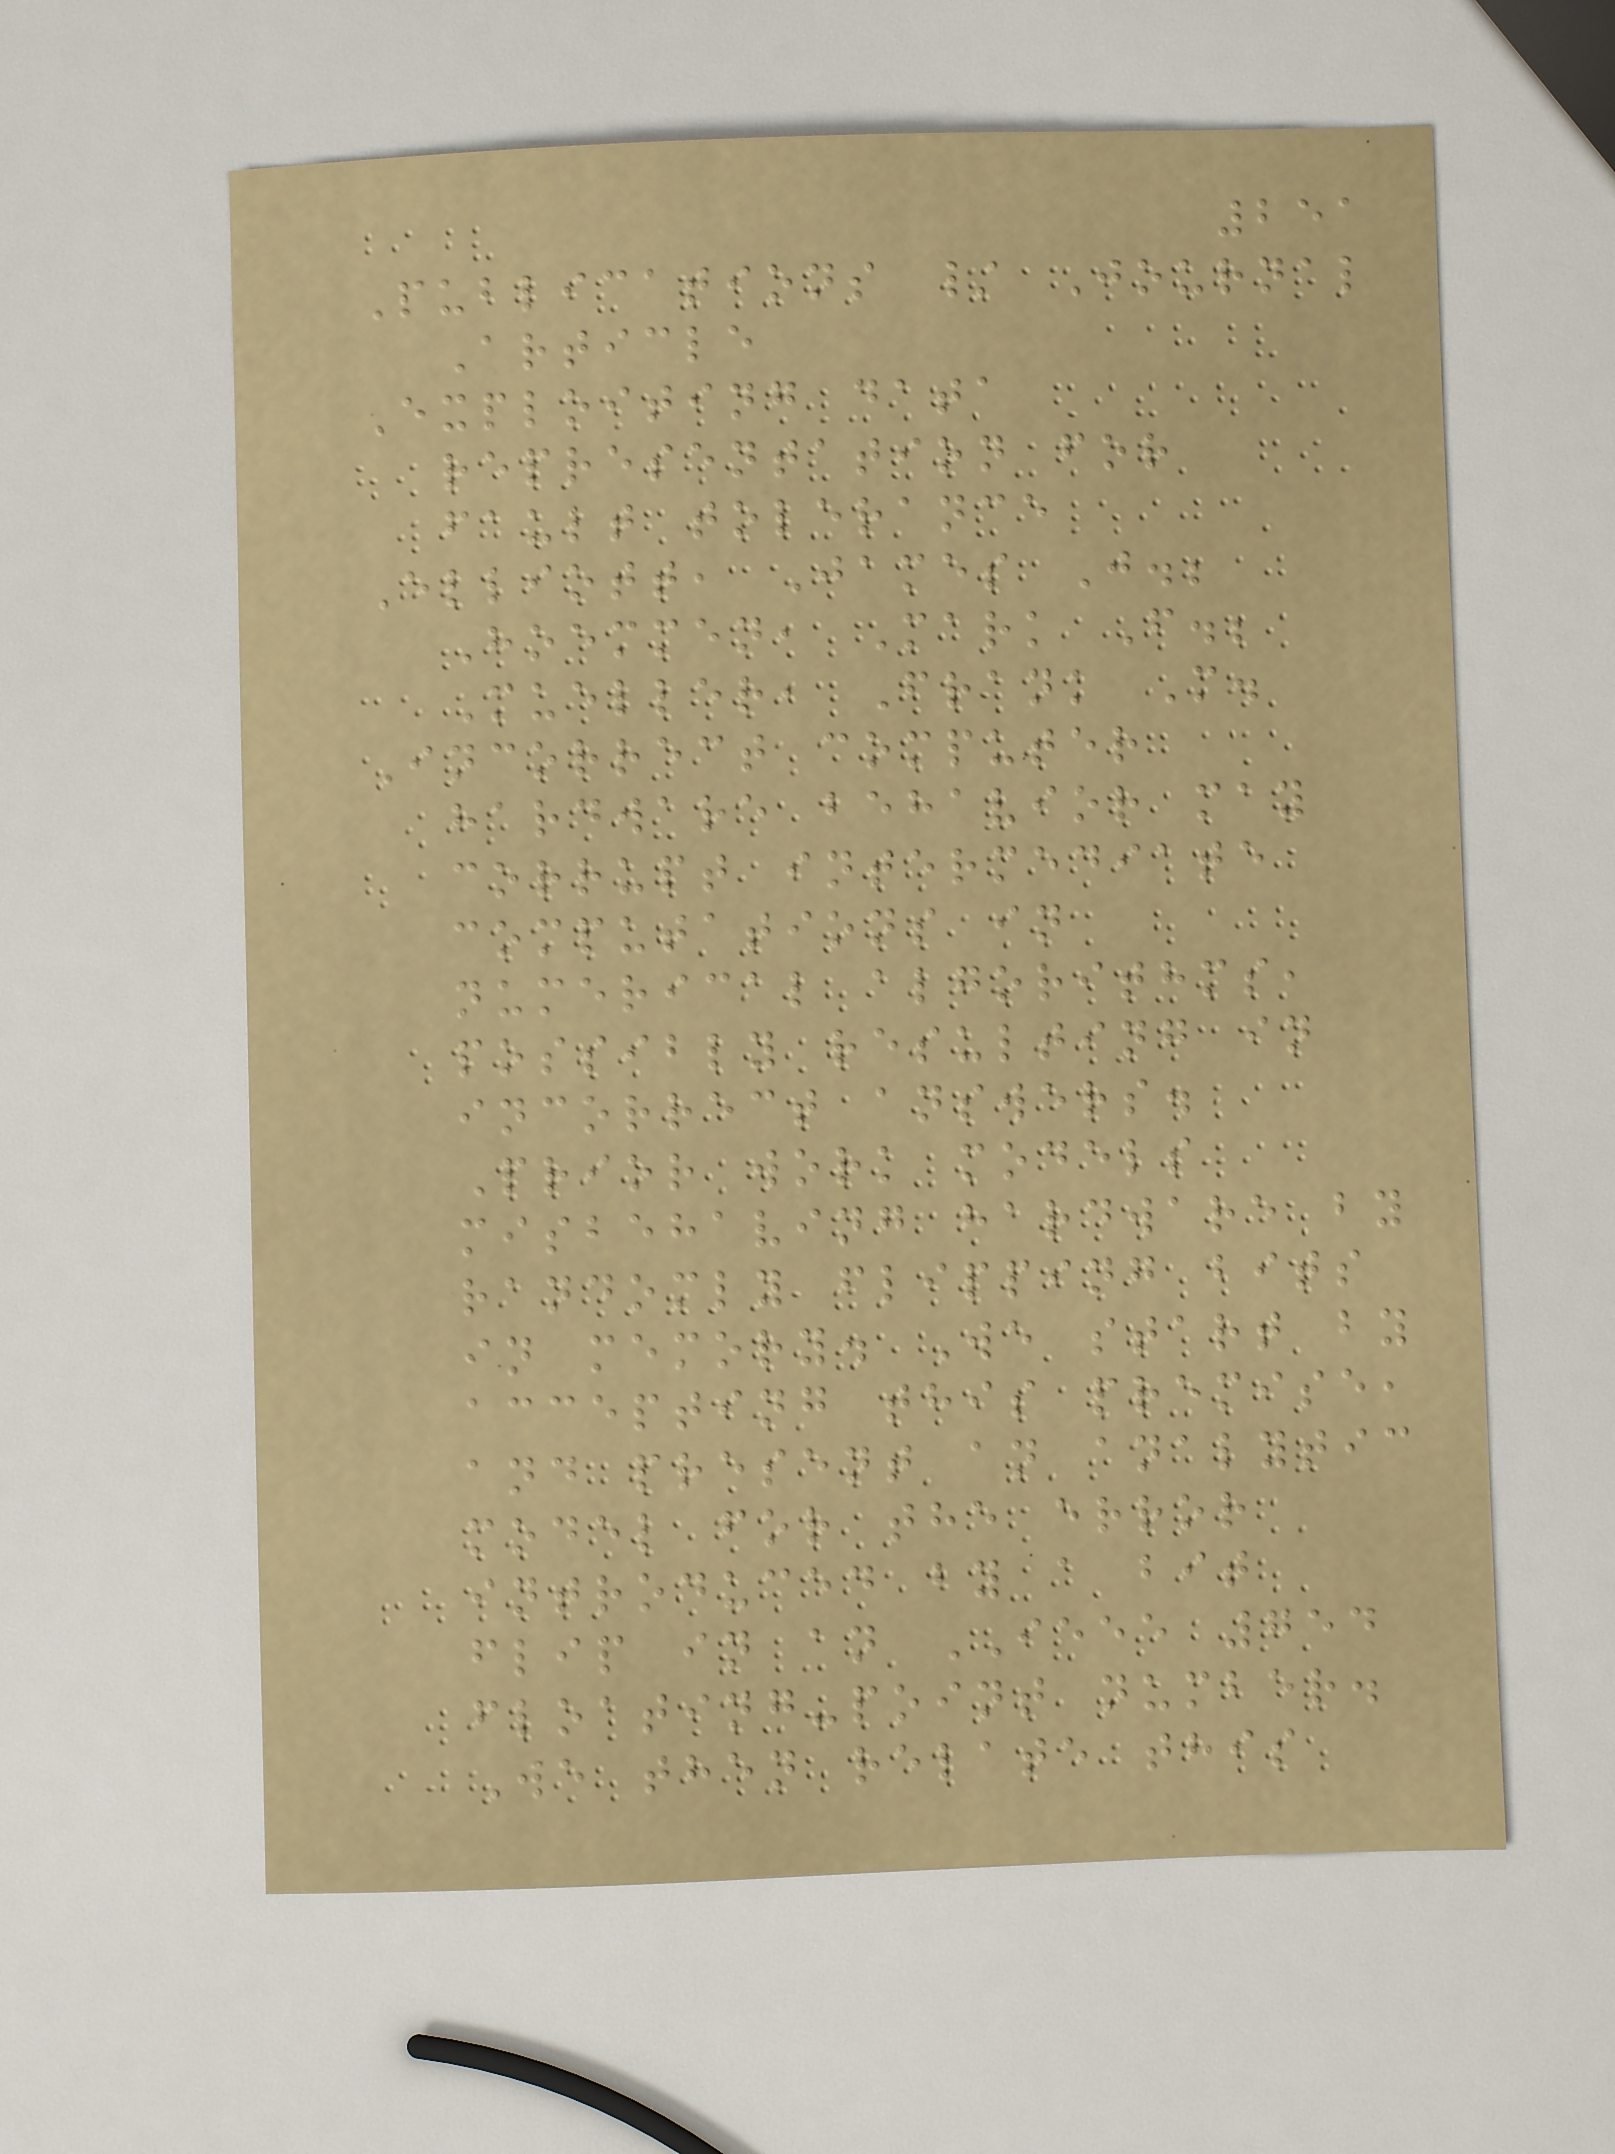251
Publications / Journal
Article
Exploiting data
representation for
fault tolerance
Elliott, James J.;
Hoemmen, Mark F.;
Mueller, Frank M.
Incorrect computer
hardware behavior may
corrupt intermediate
computations in
numerical algorithms,
possibly resulting in
incorrect answers.
Prior work models
misbehaving hardware by
randomly flipping bits
in memory. We start by
accepting this premise,
and present an analytic
model for the error
introduced by a bit
flip in an IEEE 754
floating-point number.
We then relate this
